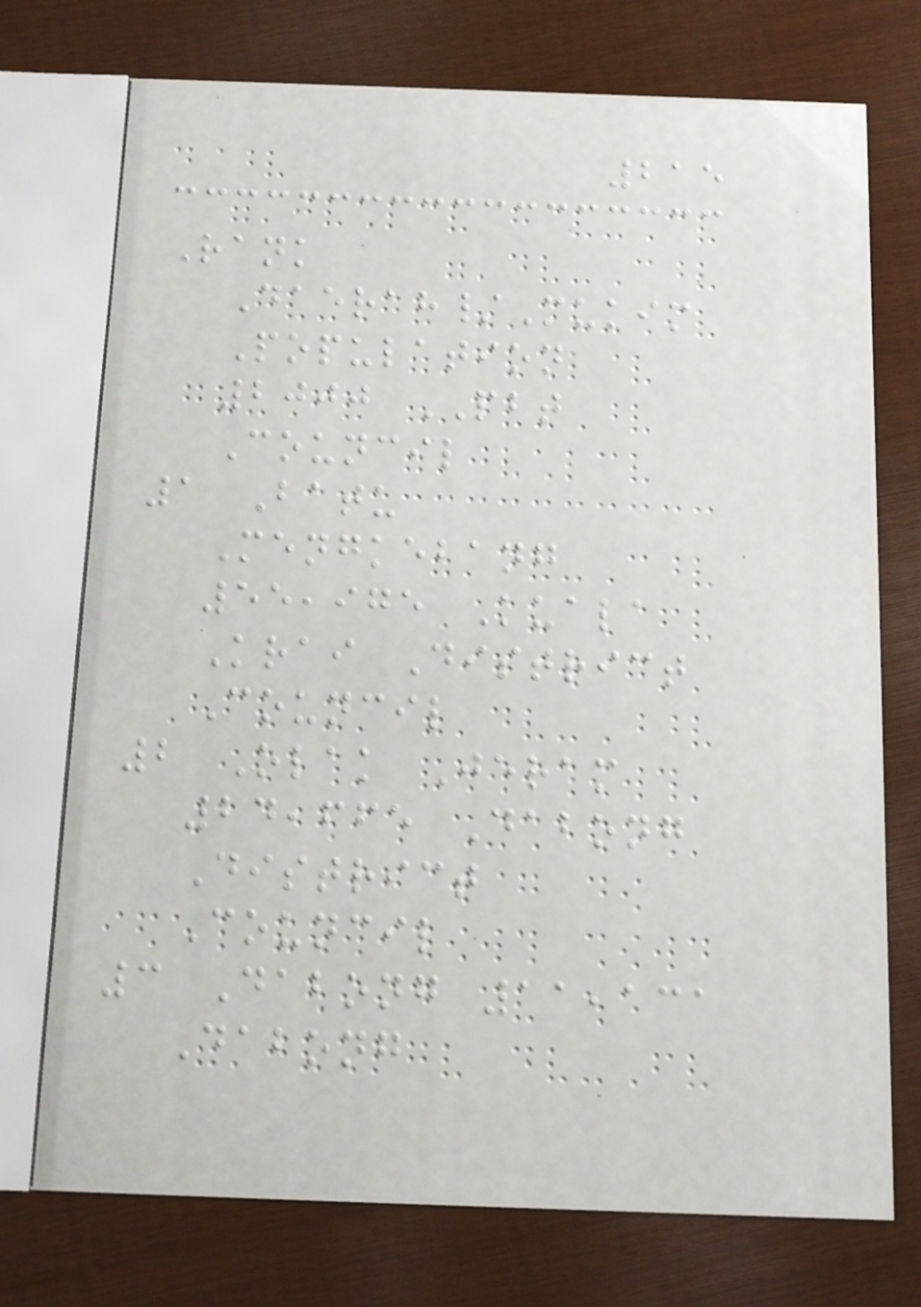215
Rank
Daerah/Mukim
Population
2000 PBT
Council
1 Batu
Mengkebang
55,975 Kuala
Krai District
Council
2 Olak Jeram
24,665 Dabong
District
Council
3 Dabong 11,131
Dabong
